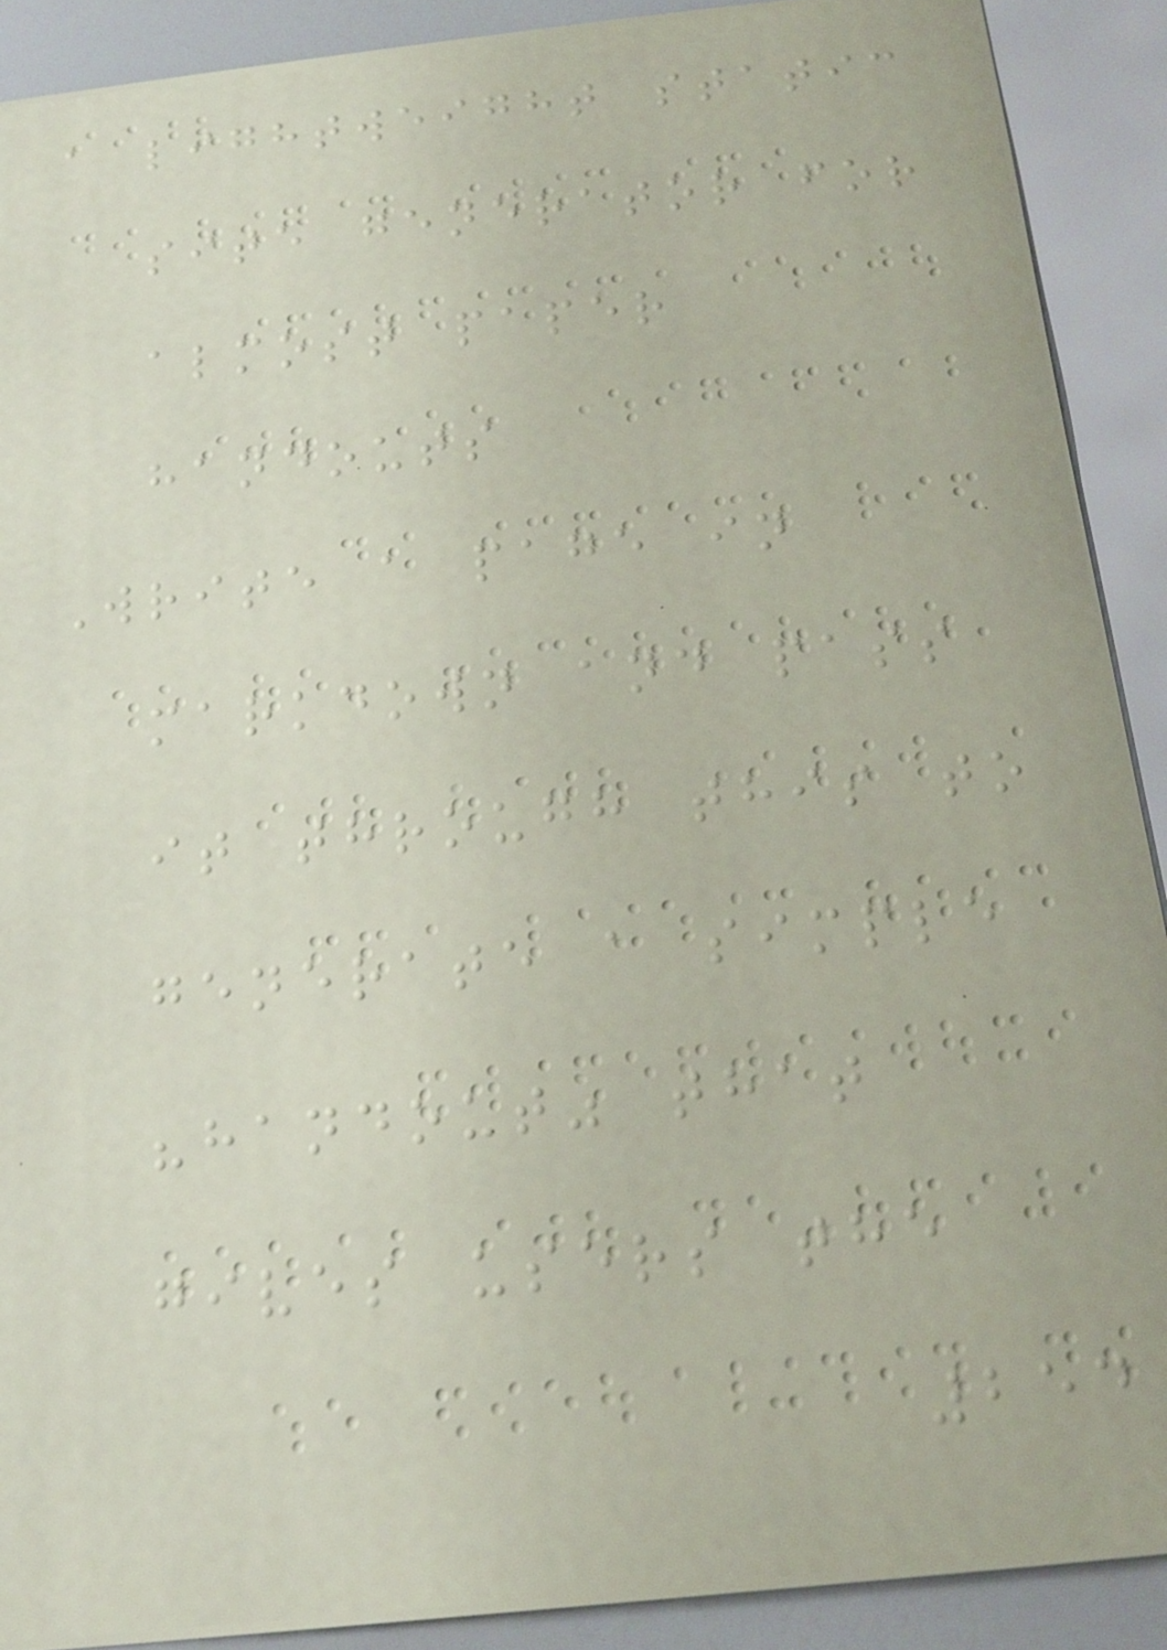a lightweight static
site generator for
almost paper
handouts
Write a page in
markdown and pass
it through this to
generate a simple
"handout" that
gives users the
254
